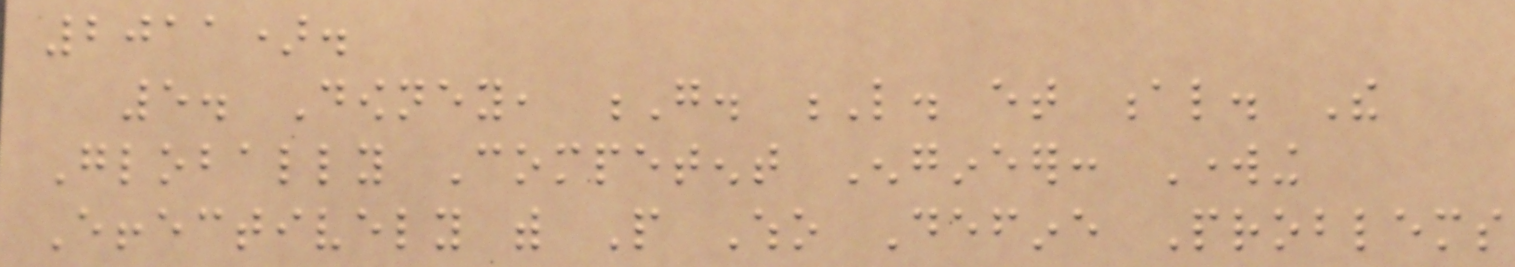2011).
5. Downey, G. L. et al. The
Globally Competent Engineer: Working
Effectively with People Who Define Problems
